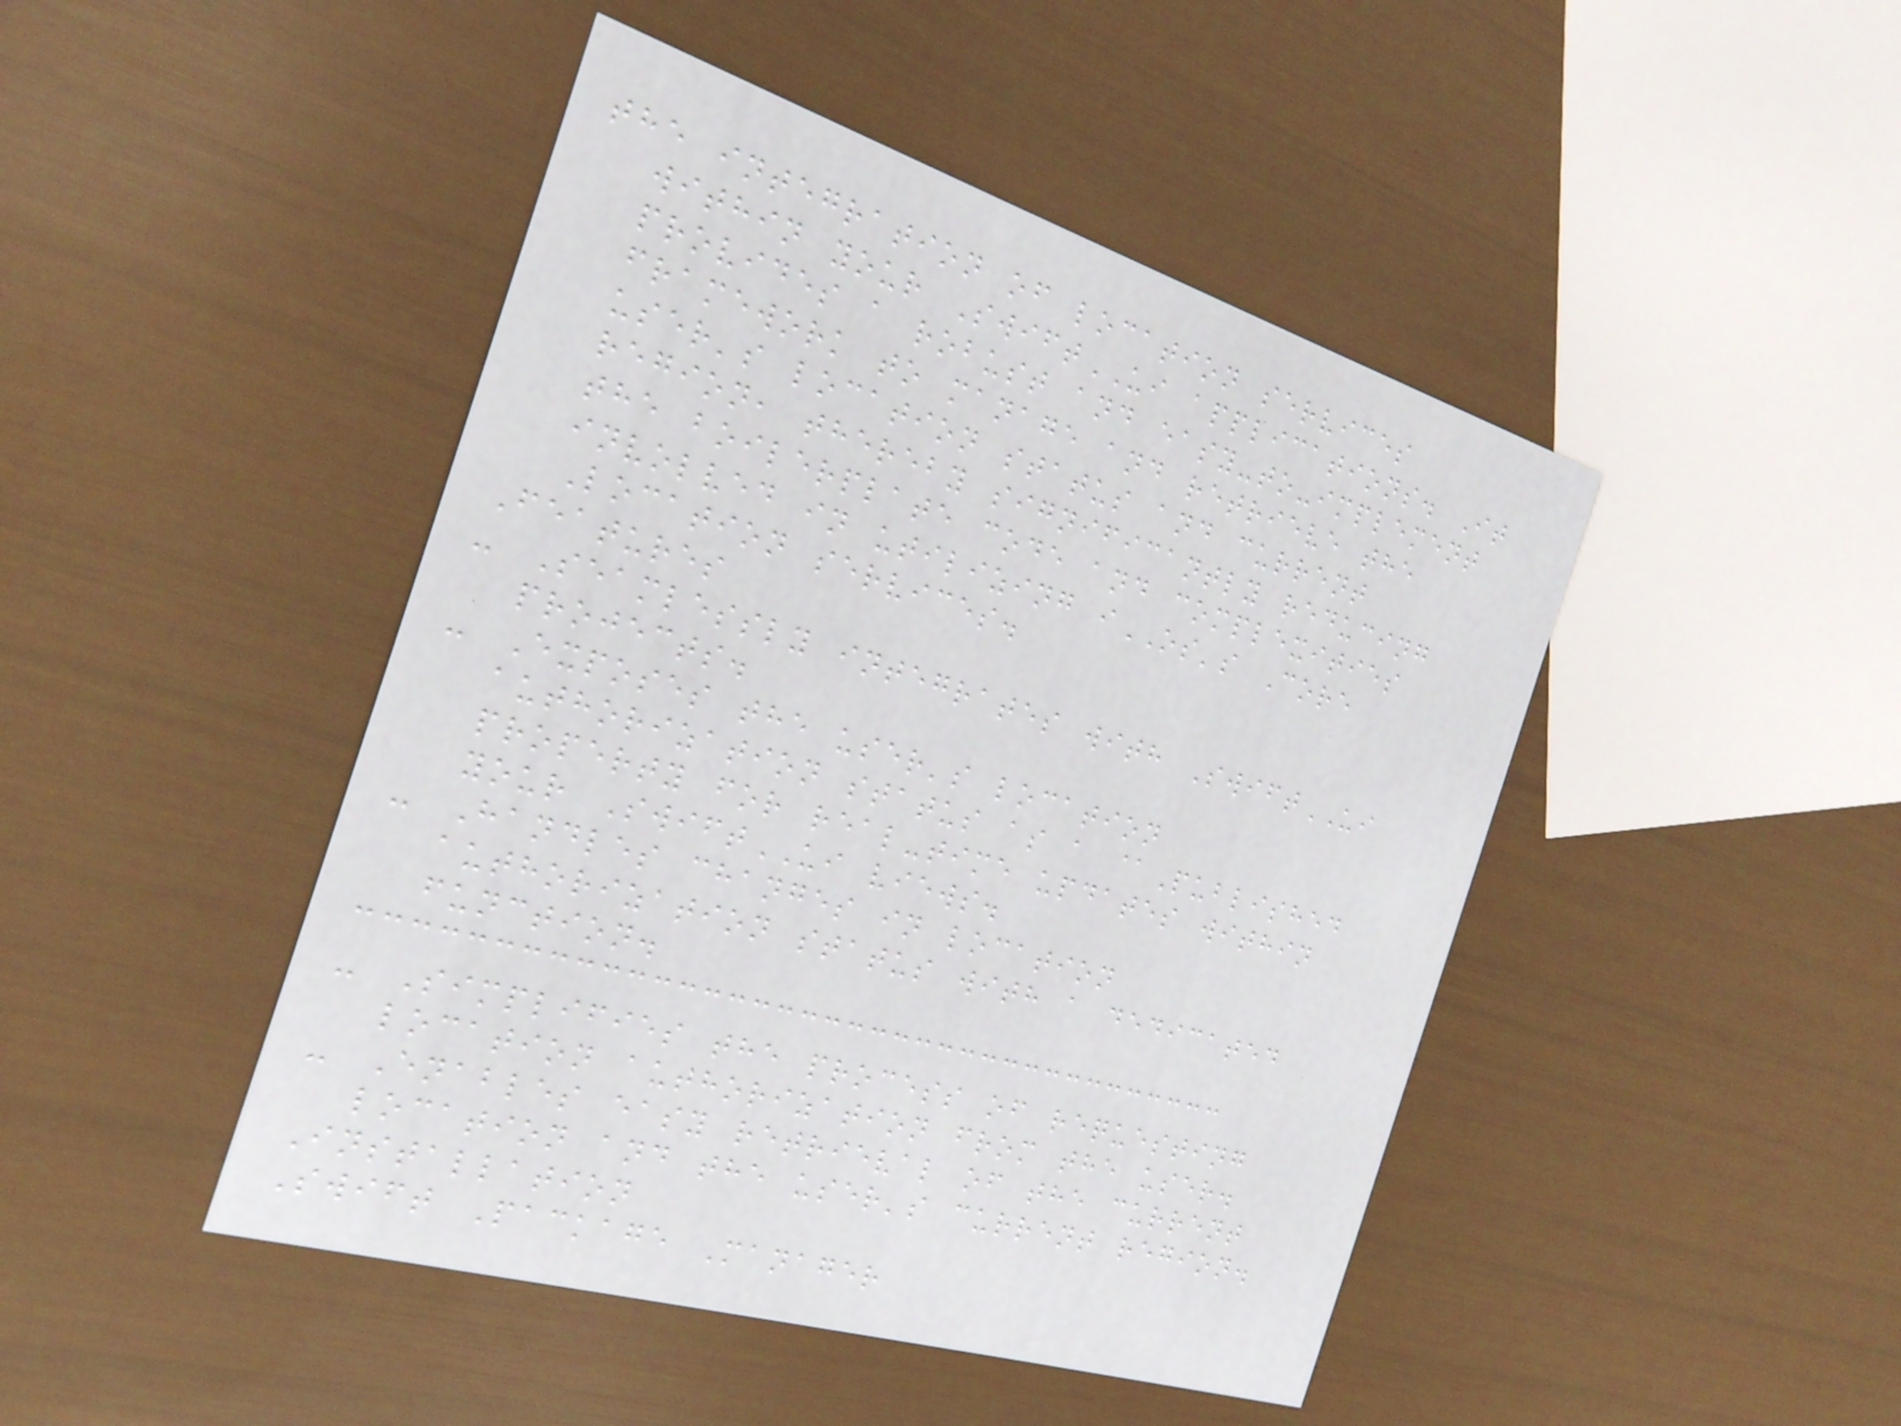the integration of location services
within your SwiftUI applications. It
provides a robust and easy-to-implement
framework to manage and retrieve the
user's location status and current
region, thereby significantly reducing
the boilerplate code and complexities
involved in utilizing iOS's Core
Location services.
Features
- Seamlessly integrates with SwiftUI
projects.
- Exposes the user's location
authorization status as a @Published
property for real-time updates within
your SwiftUI views.
- Handles changes in location
authorization status with a dedicated
function.
- Simplifies the process of requesting
location authorization from the user.
- Enables easy retrieval of the current
location and the user's current region.
Installation
Swift Package Manager
